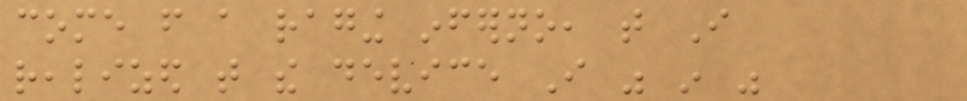come from a raging inferno, that I
realized that the device I was in was
